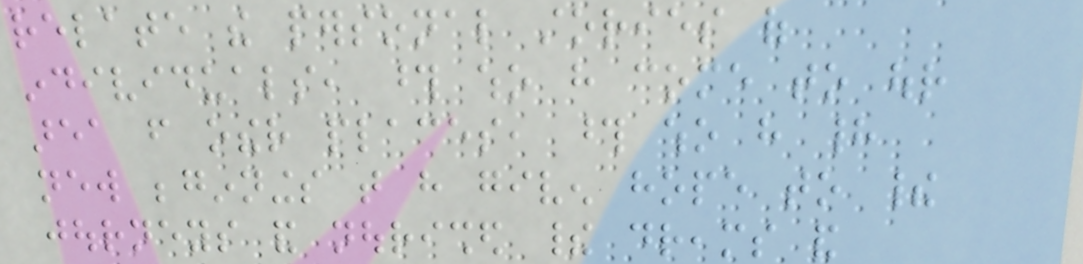relate the personal stories of
individuals, those who have come to our
area from other places, those who have had
new beginnings that have given hope to their
journeys and nourished their dreams and
